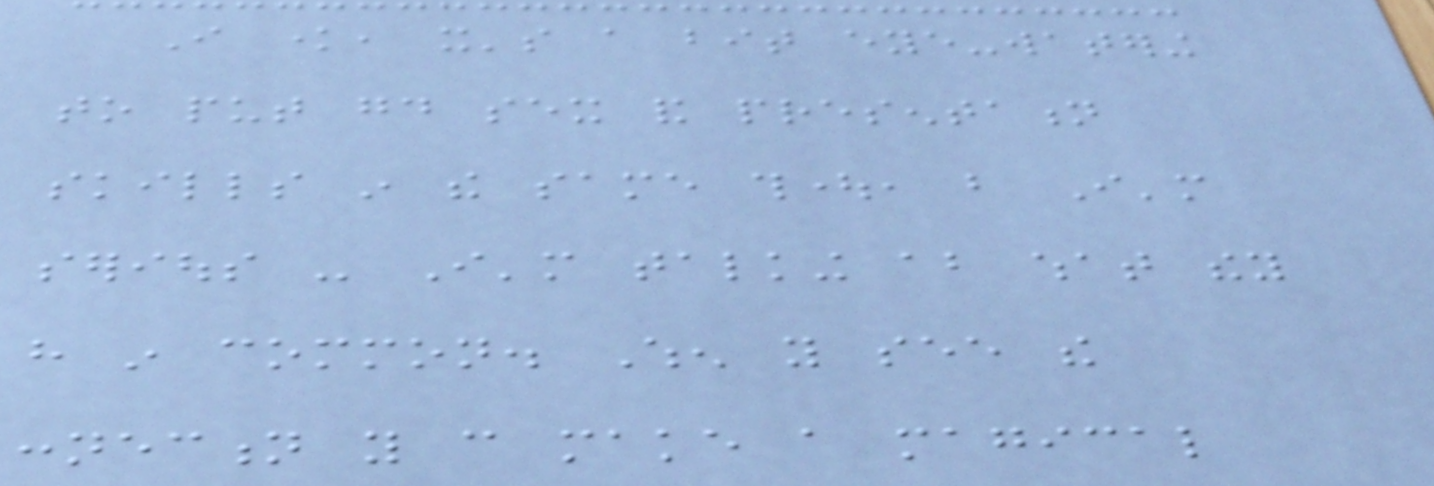I know, it's a bit eye-watering
to put good sex and presentation
skills in the same thought, but I'm
serious - I'm talking about what they
have in common. When you see the
connection you can make a magical
